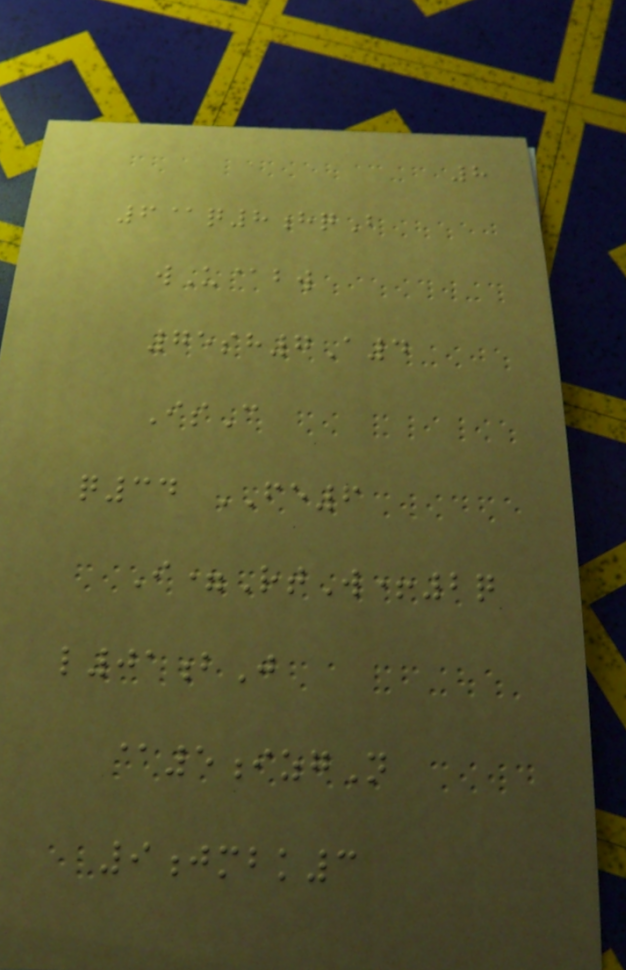8
6@q8hqB
wU@bw
75sh7A4
IsC
q34 FE6
I=RtW+2q
l01bJ
@5izgN
9jmbk3
